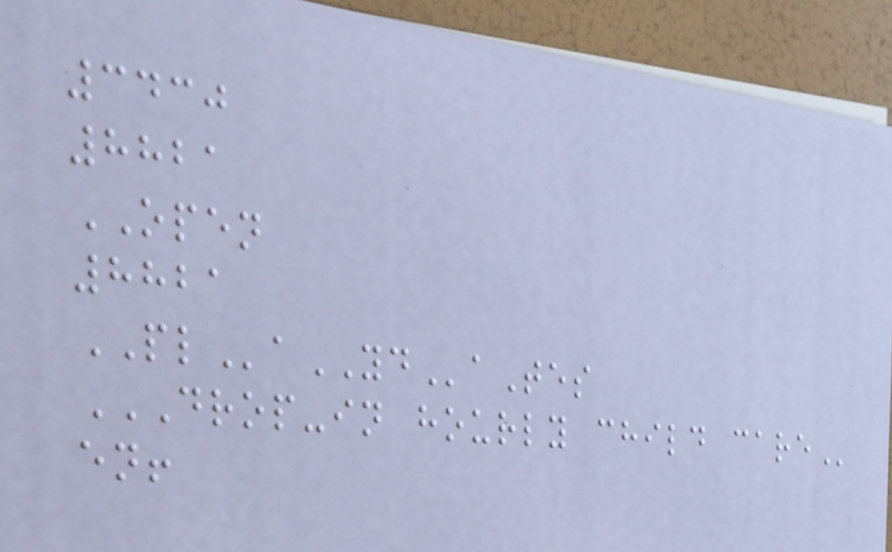3430
8821
OPEN
8821
PLaYDaTes
DROP-IN HOURLY CHILD CARE
en!
